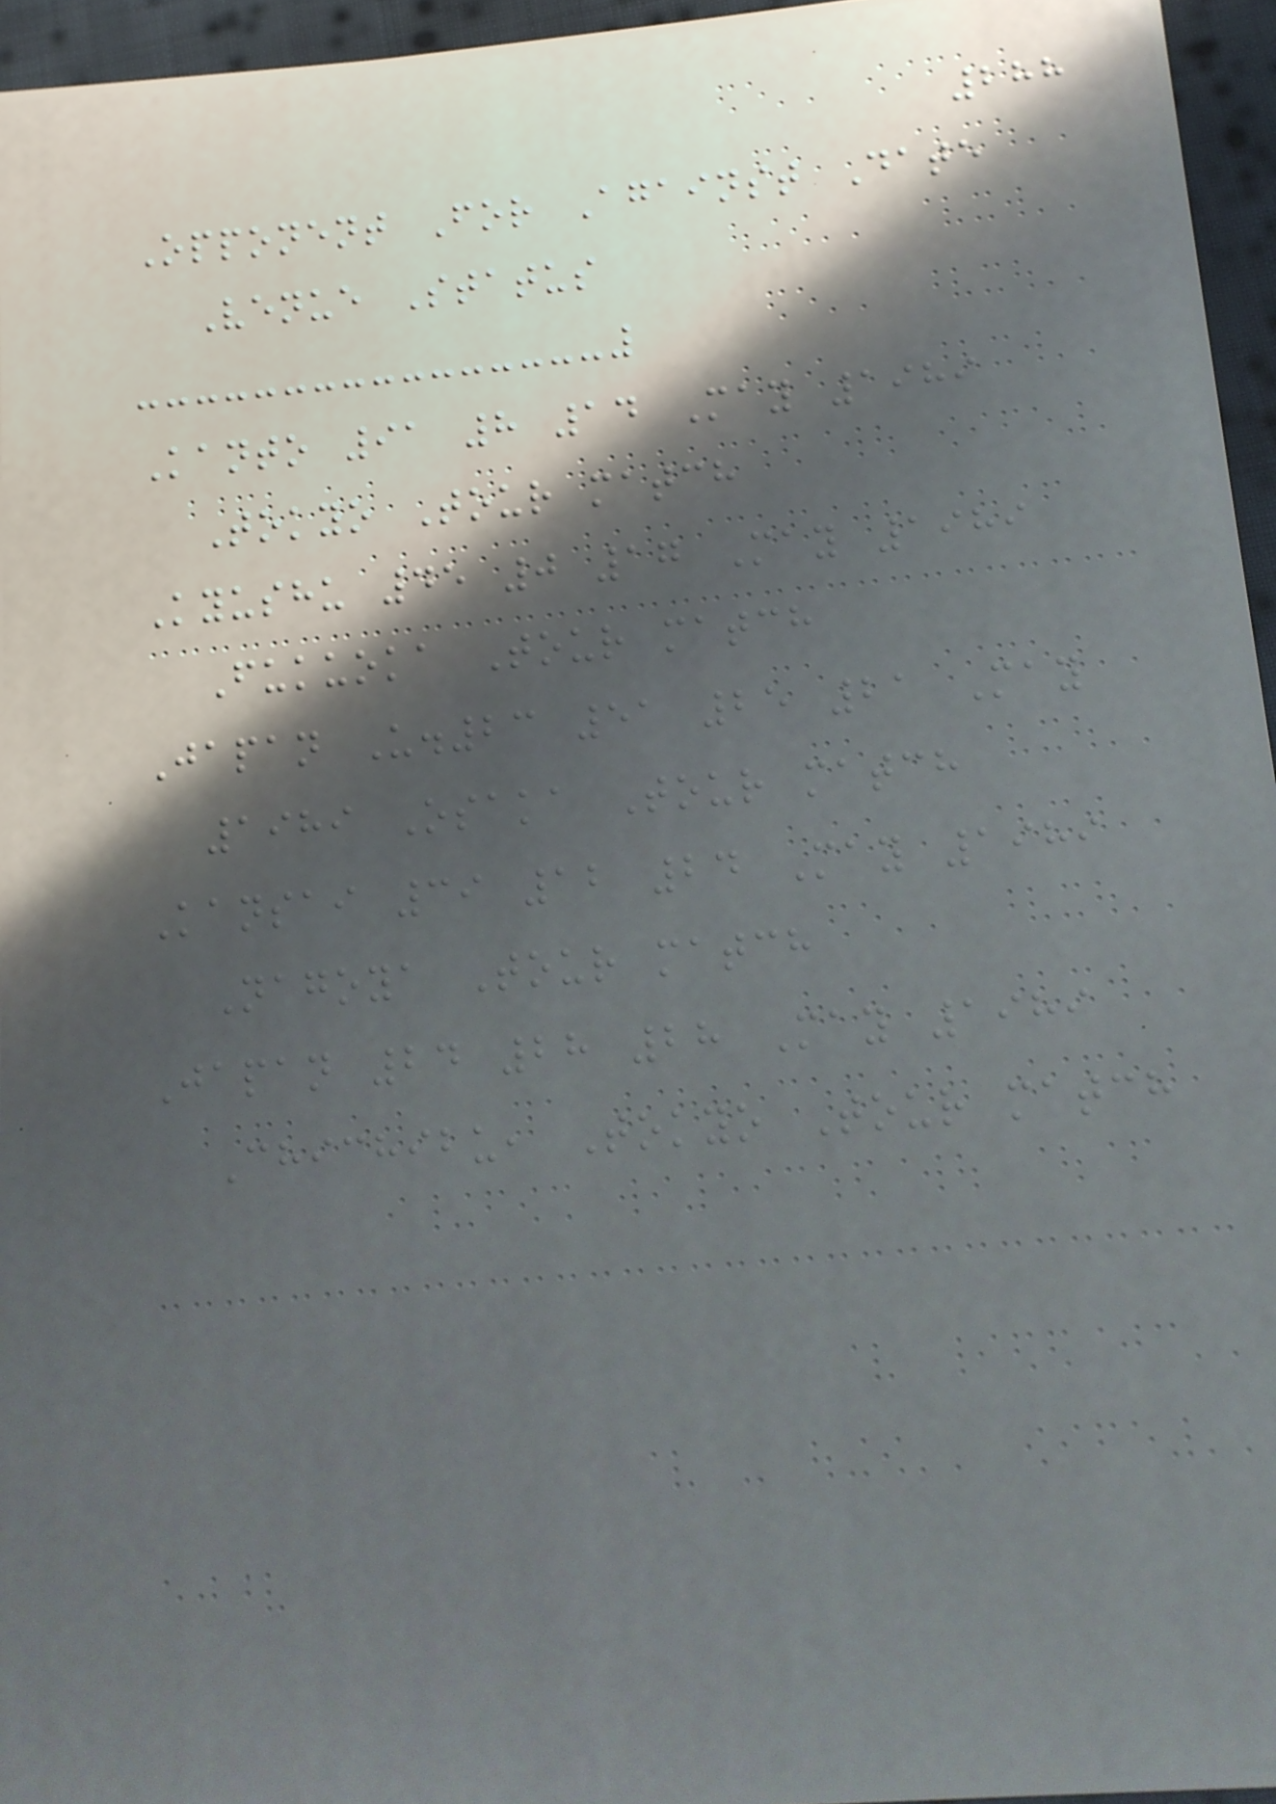288
Opponent For Against Date
Venue Status
Kanto 91 8 14 May 1989
Tokyo Tour match
Kyushu 45 0 17 May 1989
Fukuoka Tour match
Japan U.23 51 25 21 May
1989 Osaka Tour match
Kansai 39 12 24 May 1989
Nagoya Tour match
Japan 24 28 28 May 1989
Chichibu, Tokyo Tour match
